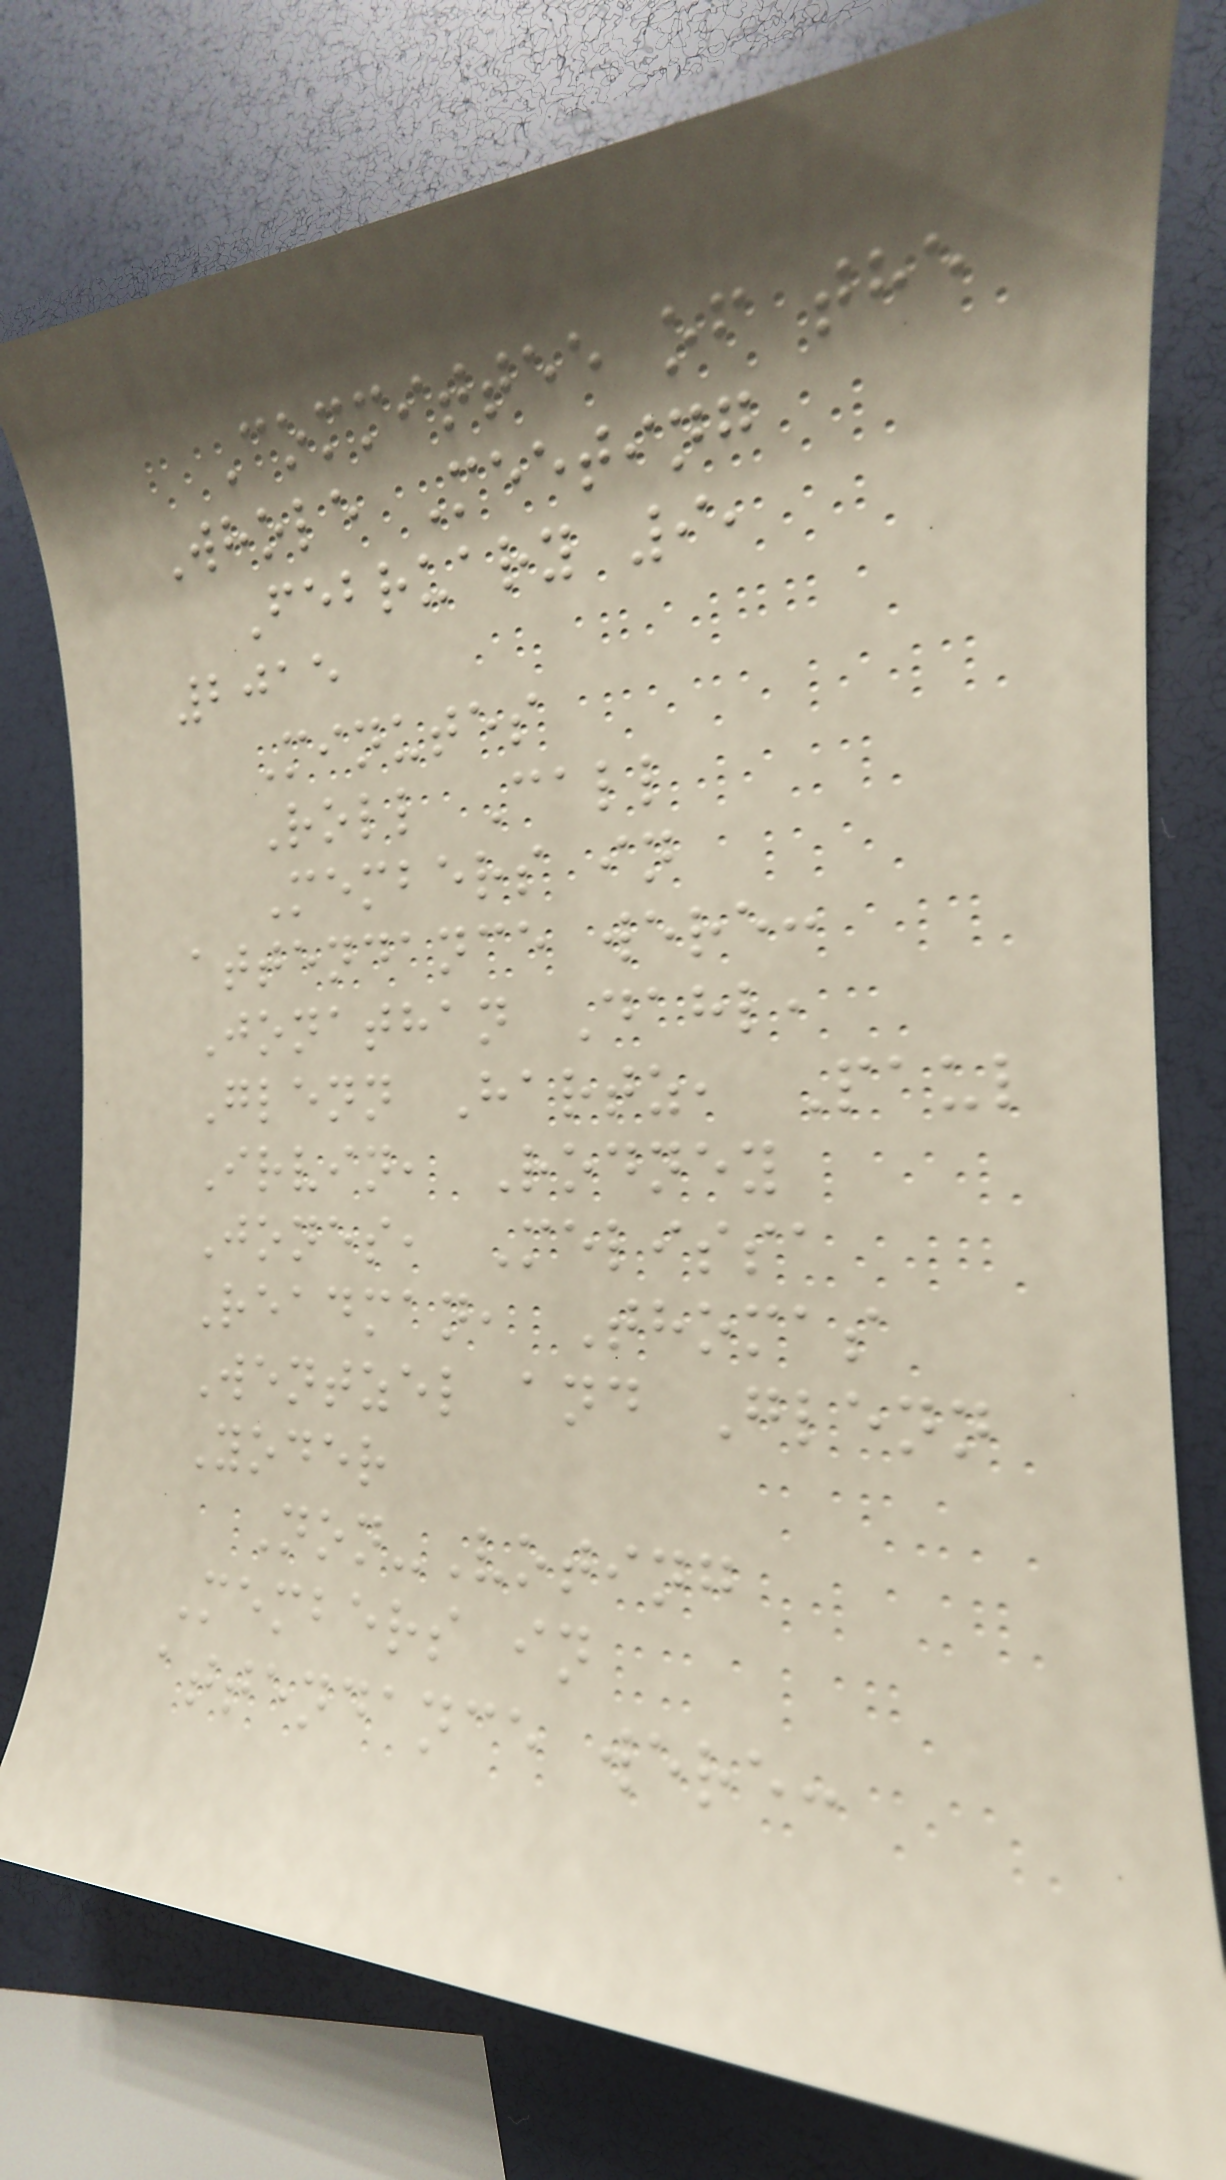Committee of the
Whole Meeting
February 9,
2015
Minutes
Roll Call
Members in
attendance were:
Jonathan Dahl,
Glenn Hartz, Paul
Irvin, Rodney
Jones, Melissa
Readman, Thomas
Wentzel and Glenn
Yoder
Non-Voting
Members in
attendance were:
